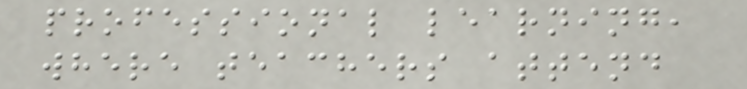professional learning,
where teachers attend
